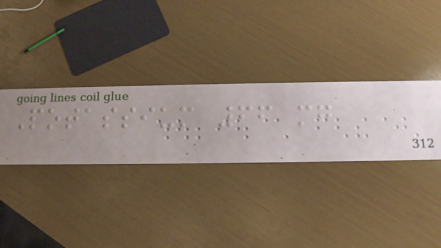Potassium 66 mg
